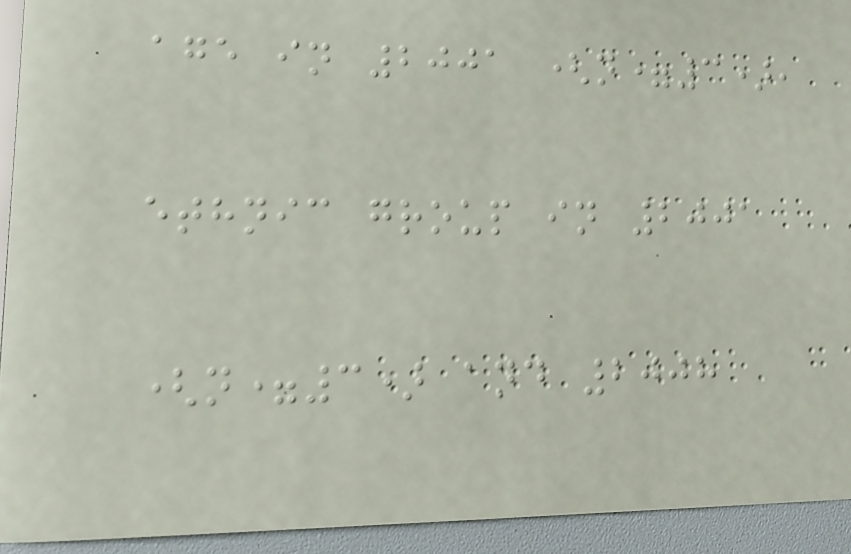age in 2001 (n=3),
ethnic group in 2001
(n=3) and 2008
